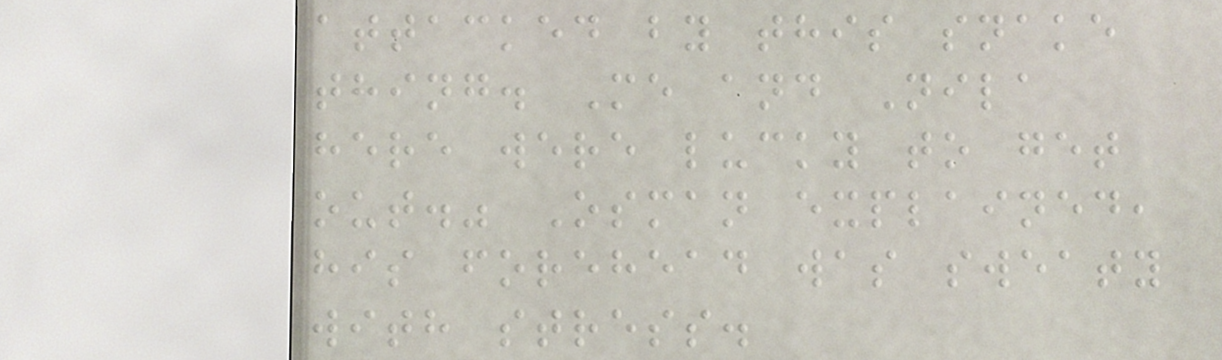attacked by this snake
thing. Me and Nila
here were lucky to get
out." Osman explained,
his forehead was sweaty
with stress.
